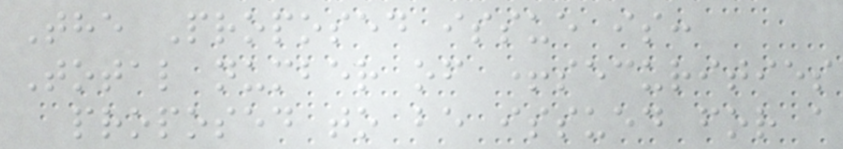The Proposed issue is:
Total number of +securities
proposed to be issued for a
